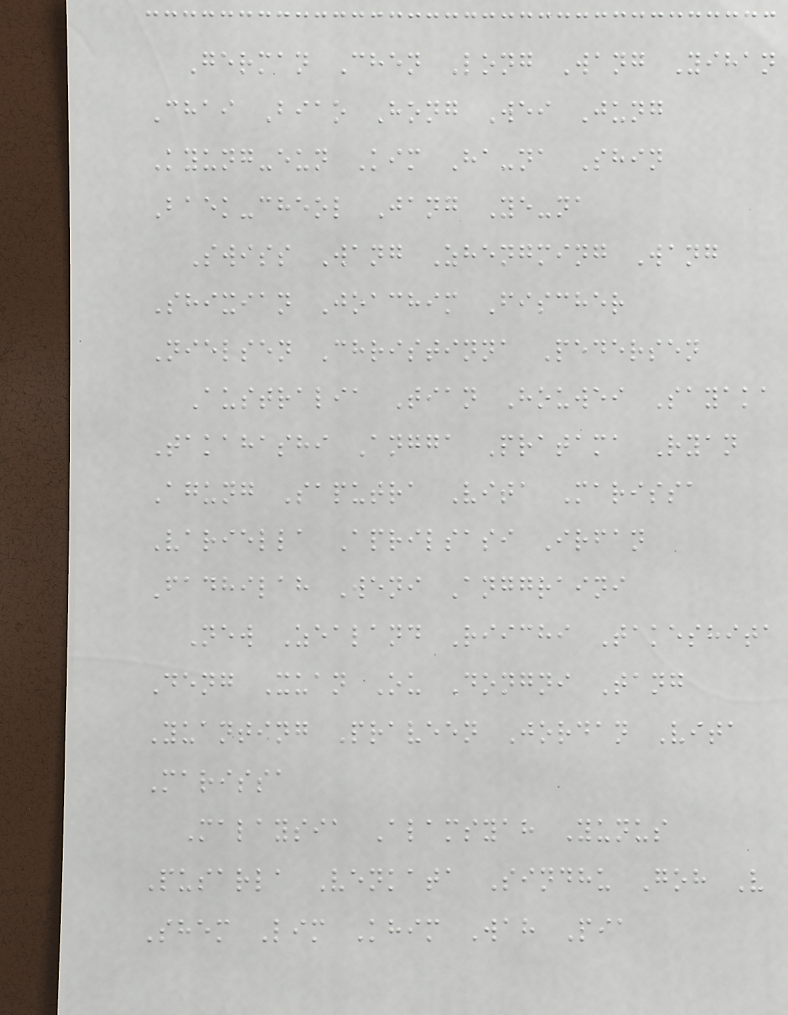German Chen Long Wang Yihan
Chai Biao Hong Wei Jung
Kyung-eun Kim Ha-na Shin
Baek-cheol Jang Ye-na
Swiss Wang Zhengming Wang
Shixian Joachim Fischer
Nielsen Christinna Pedersen
Australia Tian Houwei Sayaka
Takahashi Angga Pratama Ryan
Agung Saputra Vita Marissa
Variella Aprilsasi Irfan
Fadhilah Weni Anggraini
New Zealand Riichi Takeshita
Deng Xuan Ou Dongni Tang
Yuanting Praveen Jordan Vita
Marissa
Malaysia Alamsyah Yunus
Pusarla Venkata Sindhu Goh V
Shem Lim Khim Wah Pia
